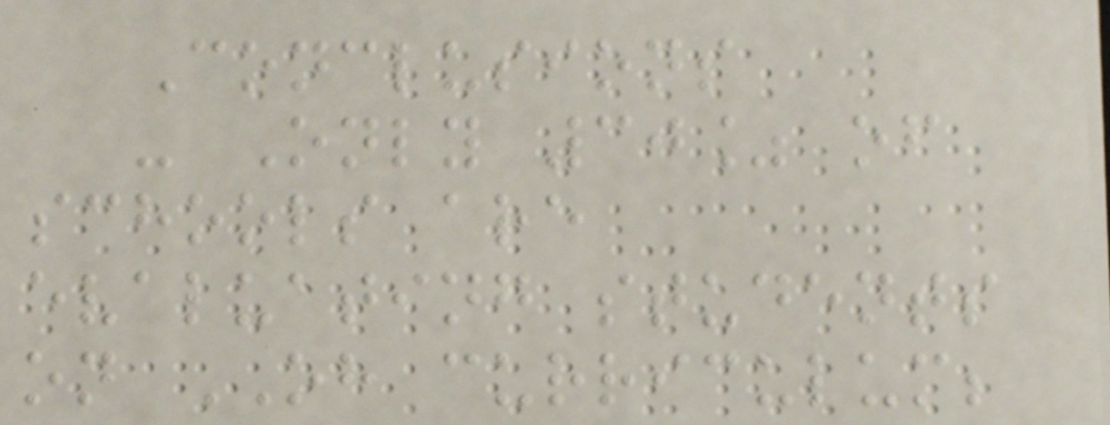Conclusions
- Only 30% of
schools are
evaluating students
on OH curriculum;
